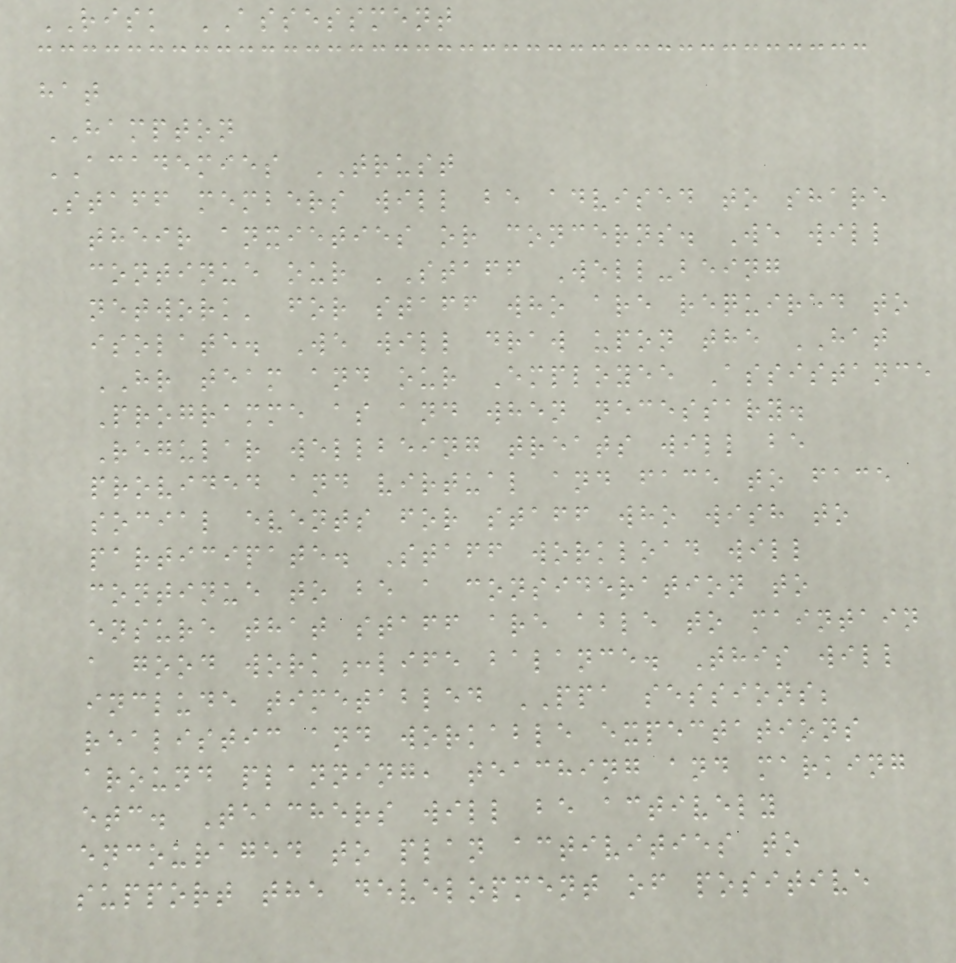RISK ASSESSMENT
hat
HAMPTON
ACADEMIES TRUST
Staff members will be advised to share
their anxieties or concerns. We will
continue our 'Staff Well-being
network' for staff who are required to
isolate. We will draw upon the HAT
HR team and our Employee Assistance
Programme as and when necessary.
Regular wellbeing treats will be
provided and virtual and face to face
social events for staff who wish to
participate. Staff workload will
continue to be a consideration to
ensure that staff are able to maintain
a good work:life balance. This will
include timetabled PPA sessions;
realistic and workable expectations
around planning, teaching and marking
etc. Teachers will be actively
encouraged to plan activities to
support the development of positive
